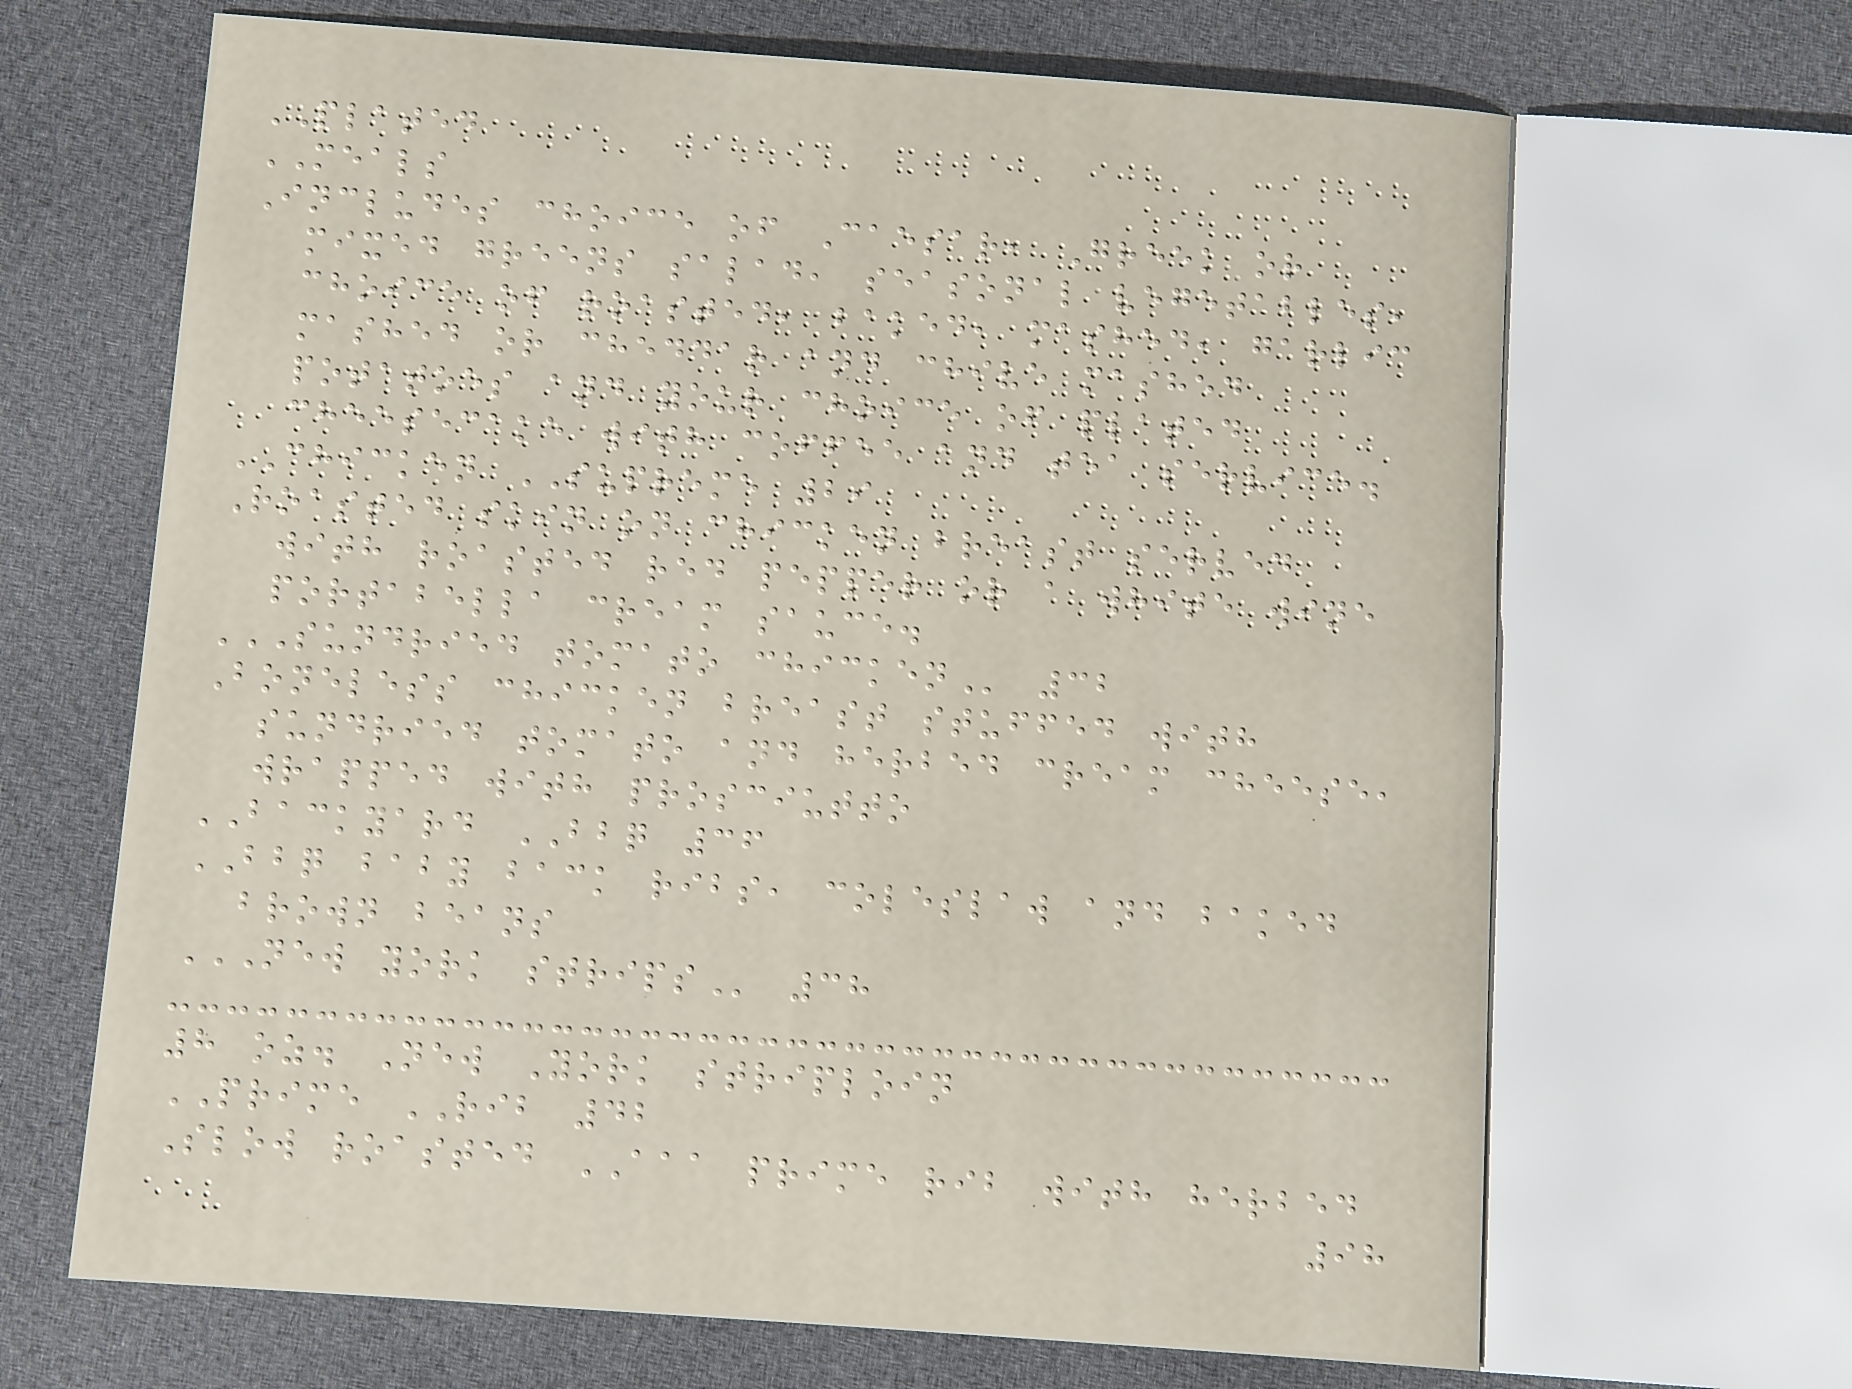PLATED
MEALS
Includes choice of Caesar, Greek or
mixed greens salad, seasonal vegetables,
choice of roasted, baked, mashed, garlic
mashed or cheddar and chive mashed
potatoes and your choice of plated
cheesecake with coffee and tea service.
CHICKEN SUPREME 29
Roasted skin on chicken breast served
with roasted red pepper or a white wine
portabella cream sauce.
SUNDRIED TOMATO CHICKEN 32
Boneless chicken breast stuffed with
sundried tomato and herbed cream cheese,
wrapped with prosciutto
BACKYARD BBQ 36
BBQ baby back ribs, coleslaw and baked
brown beans
NEW YORK STRIPS 38
8 oz. New York striploin
PRIME RIB 42
Slow roasted AAA prime rib with herbed
98
